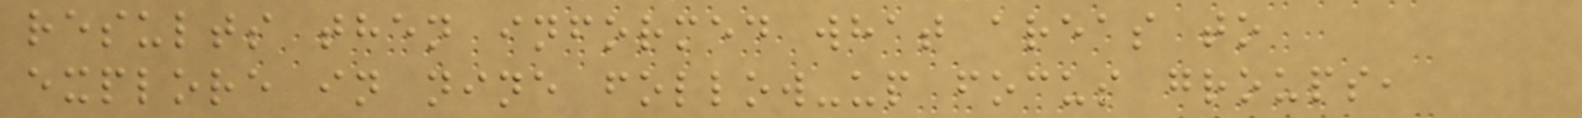results then informed what areas to
explore in nine follow-up focus groups,
